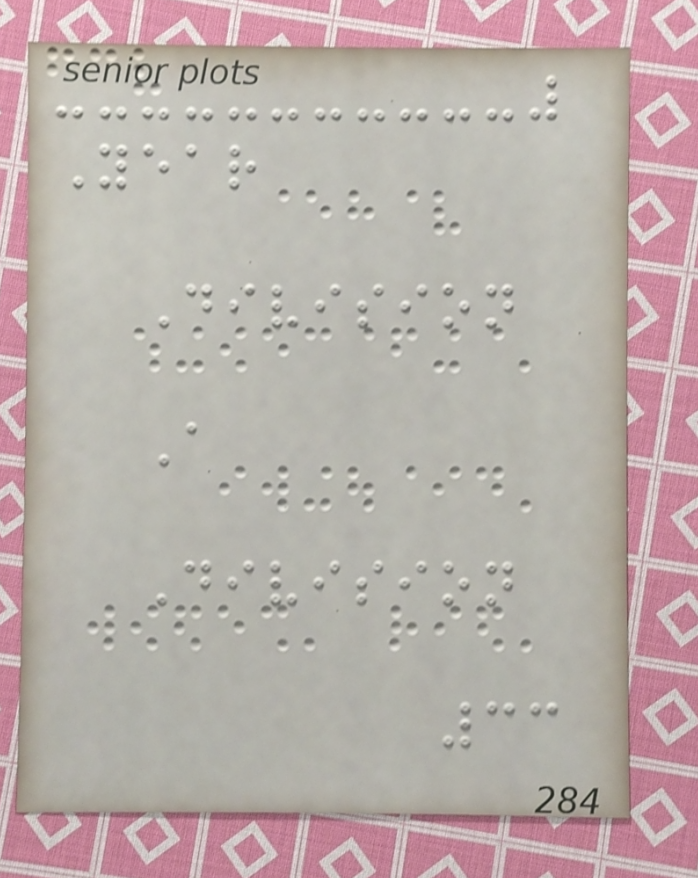Year
Division
A
Division
33
